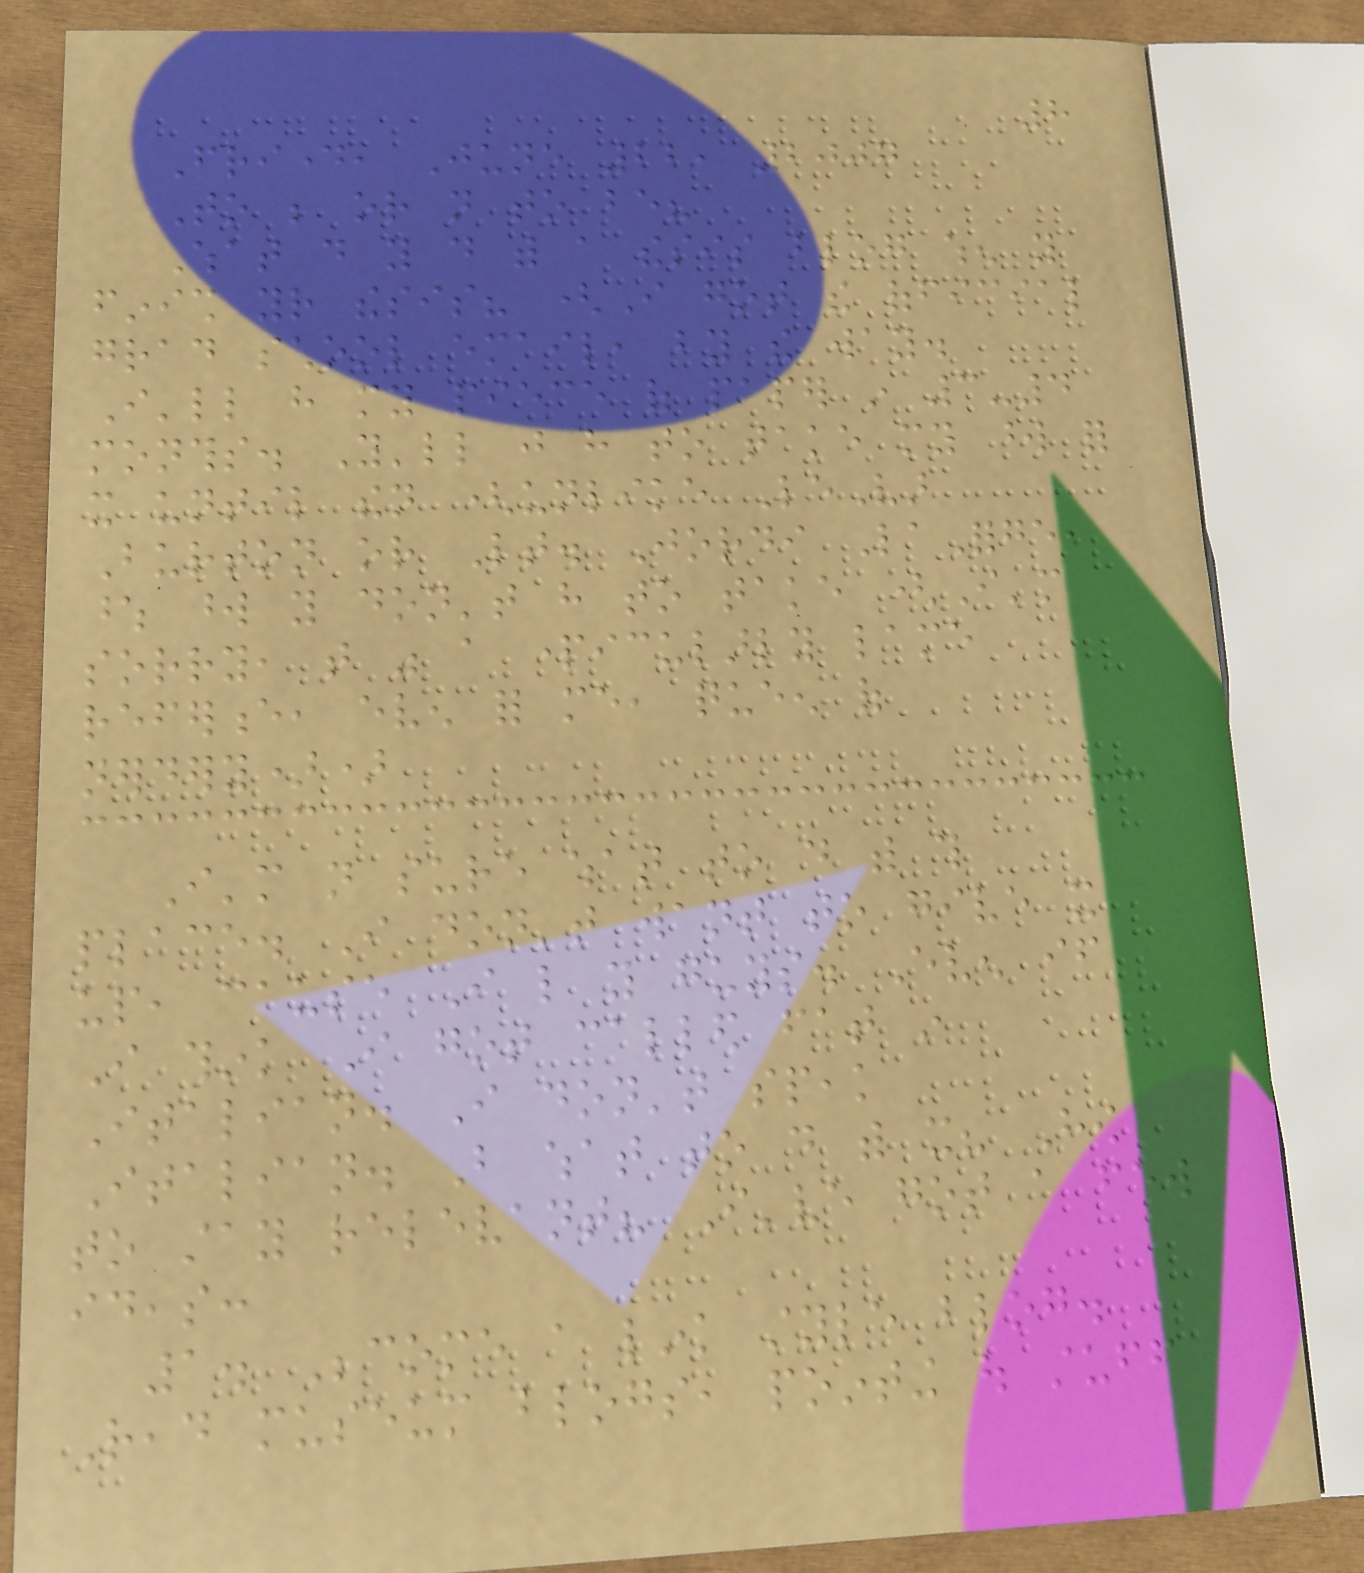8
Friday, June 22, 2007
To be or not to be?
What do you do with a thesis blog when you
finish your thesis? (I got the official
grad school email, by the way.
I'll have my piece of paper in 3-4
months. You'll just have to take my word for
it until then (unlike LeVar
Burton or Lt. Jordi LaForge,
whose word you don't have to take (I'm
sorry, that was a particularly lame
reference, even for me, queen of
nerdery))
I'm not sure what to do with this
place. I don't want to give it
up, cause I like you guys. Even if
I think I got called fat in
Italian. I don't speak
Italian. But what to do with it? How
to stay relevant? I've got a few
ideas:
1. Become a link style blog.
Read museum blogs, pointing out stuff
